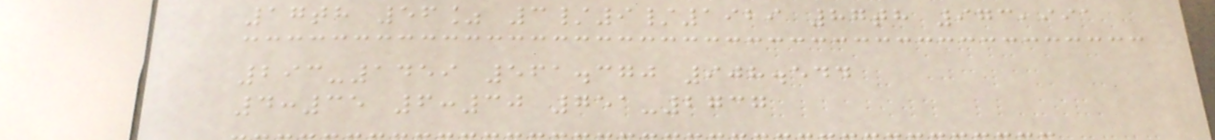17th 56% 3/9/1929 87th 973,991
293-1459 561.370 908.544
4:35 6:30 751-2737
